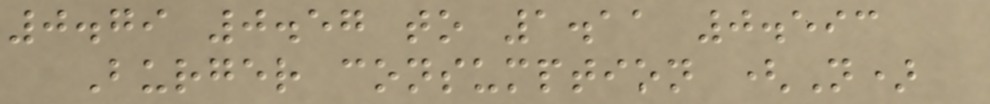0.79 0.57 to 1.11 0.593
Burger consumption (N)
